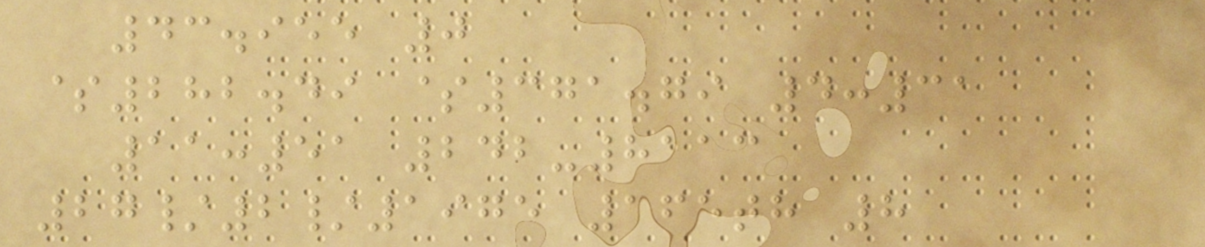43.955 0
$282.49 $371.79 4:31
11:51 242-8113
27/2/1975 165th 8
